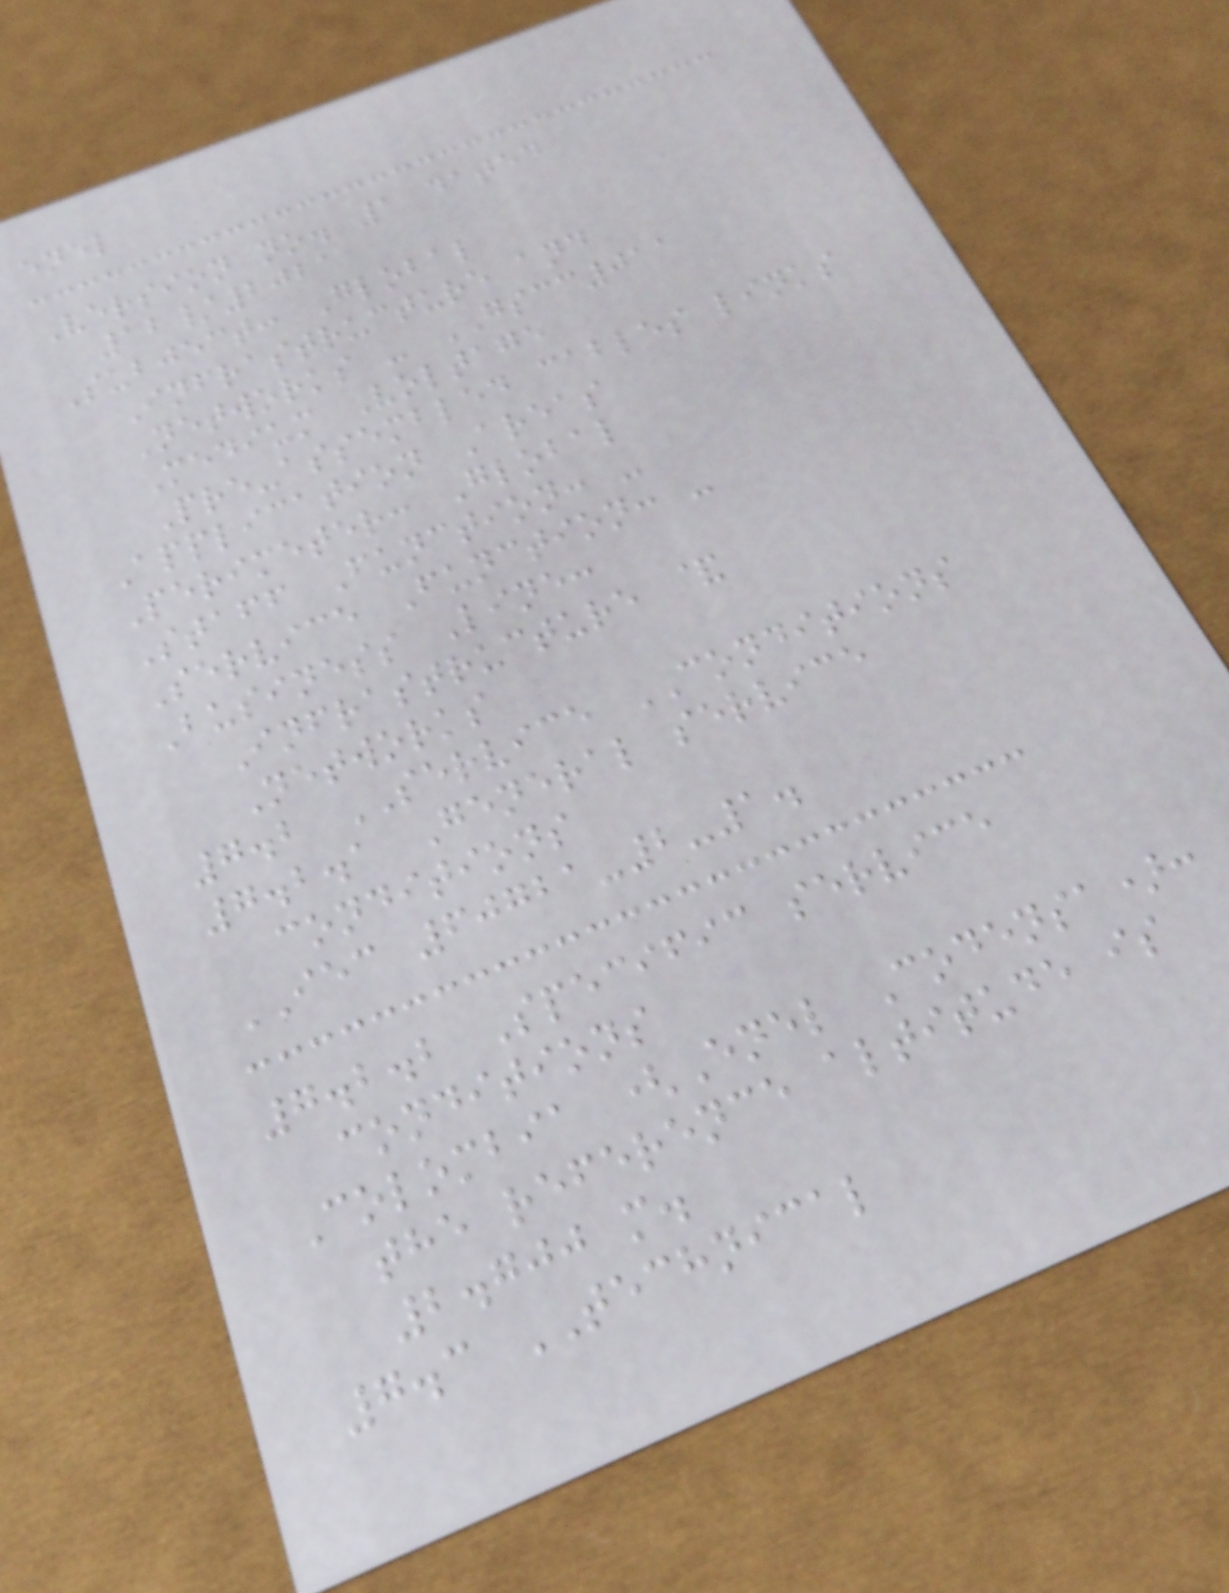enel
Version no. 1 dated
12/2021
Subject: Global
Infrastructure and
Networks - GSCC011
Medium Voltage
Pre-assembled cables links
Application Areas
Perimeter: Global
Staff Function: -
Service Function: -
Business Line:
Infrastructure &
Networks
7.2 SERVICE CONDITIONS
7.2.1 General service
conditions
IEC 60721-2-1.
7.2.2 Specific service
conditions
Colombia (Enel Codensa):
the reference altitude is
2.700 m.
7.3 TECHNICAL
